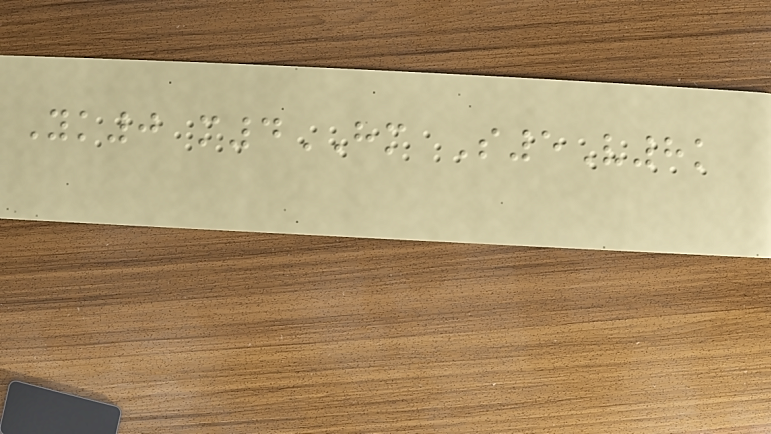Yk0 m4HM S5V8k
